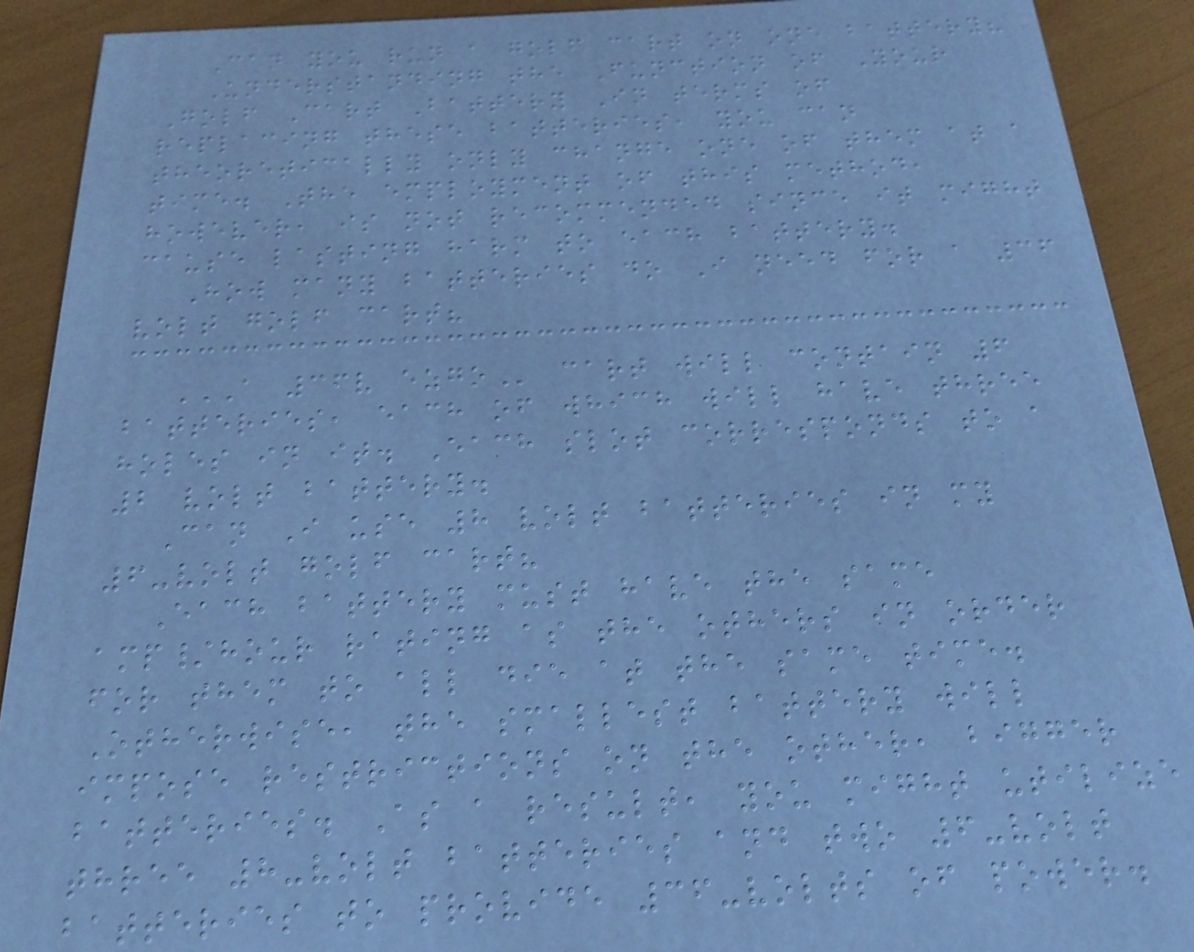Can you run a golf cart on one battery?
Understanding the Function of Your
Golf Cart Battery In terms of
replacing these batteries, you can
theoretically only change one of them at a
time. The employment of this method,
however, is not recommended since it might
cause lasting harm to each battery.
How many batteries do I need for a 36
volt golf cart?
A 36V EZGO cart will contain 6
batteries, each of which will have three
holes in it. Each slot corresponds to a
2 volt battery.
Can I use 8 volt batteries in my
6-volt golf cart?
Each battery must have the same
amp/hour rating as the others in order
for them to all die at the same time.
Otherwise, the smallest battery will
impose restrictions on the other, bigger
batteries. As a result, you might utilize
three 8-volt batteries and two 6-volt
batteries to provide 36-volts of power.
